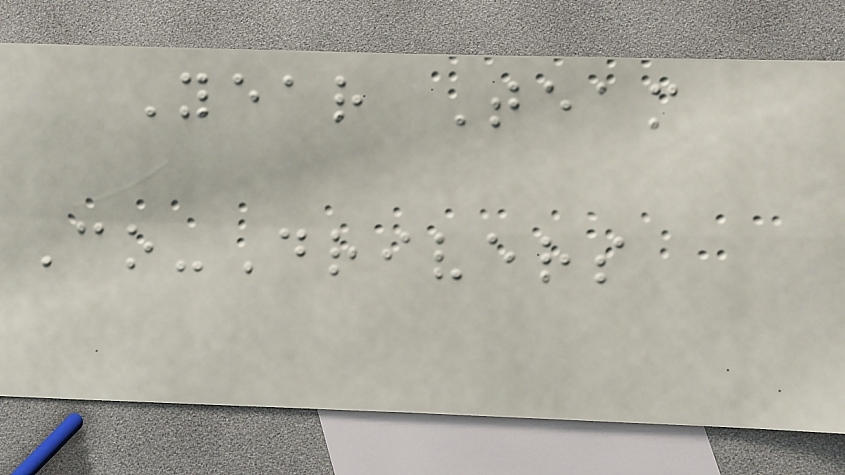Year Team
Co-Drivers
